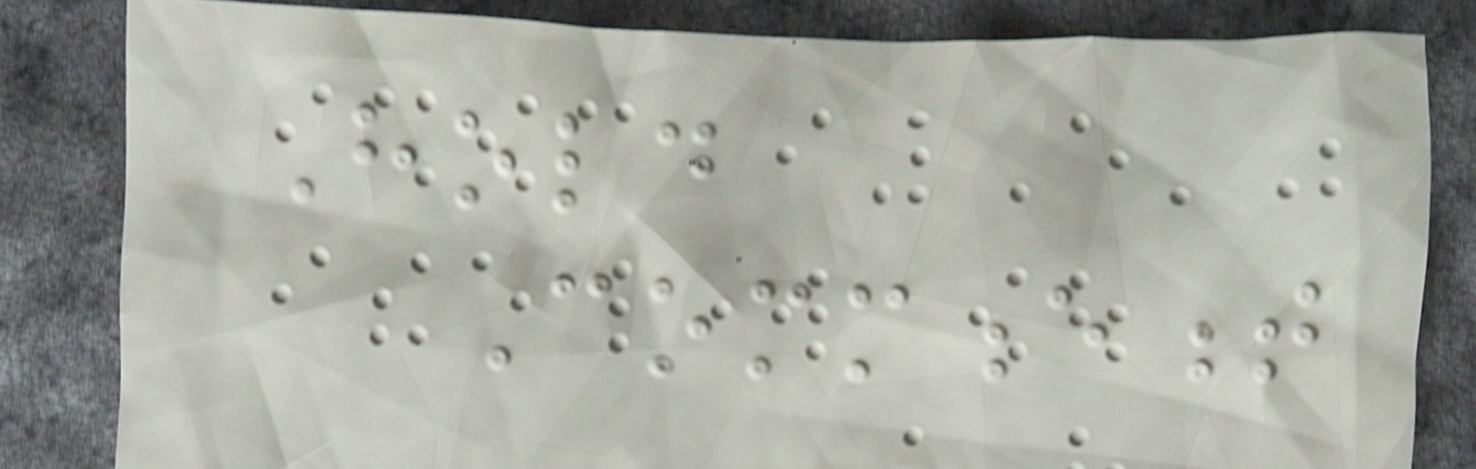Hold
Commencement
